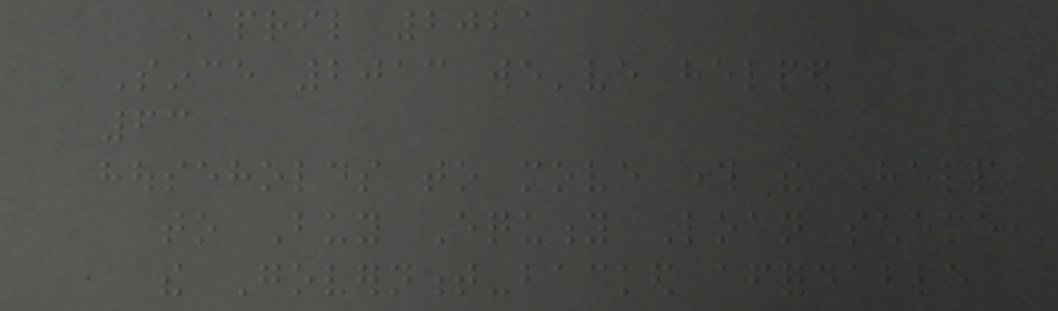April 2021
Since 2013 we've helped
63
households to move through the Help
to Buy Equity Loan scheme,
the Government-backed affordable
